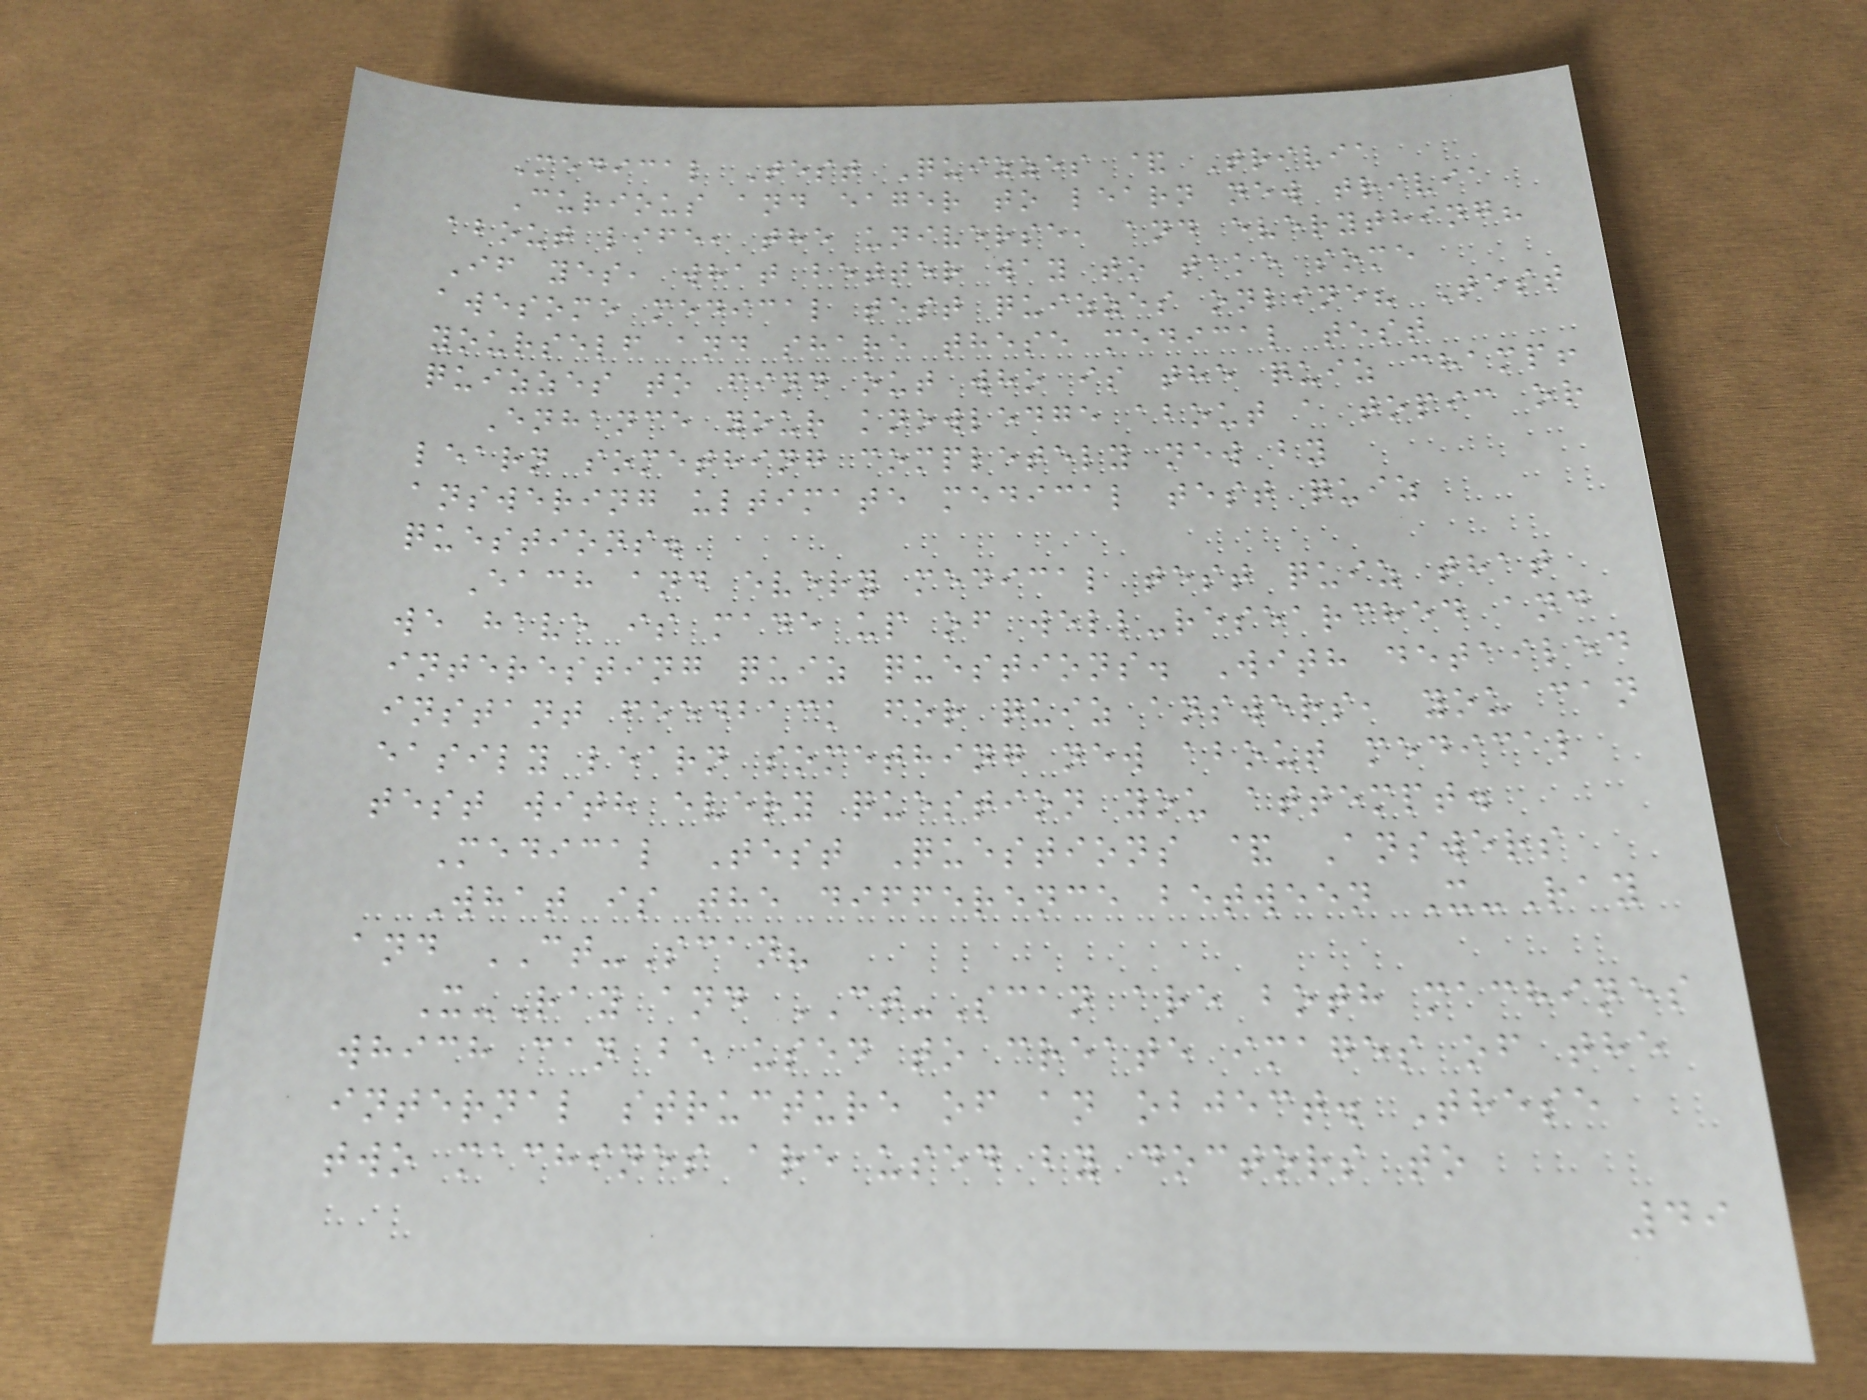Medical Test Quizzes & Trivia
Curious and eager to learn new trivia
about life, the universe, and everything?
If yes, what better way to take some
awesome medical test quizzes online? Test
yourself and share these medical test
quizzes to find out who is the quiz champ!
Enhance your knowledge about a topic or
learn something completely new by
answering ultimate medical test quiz
questions.
Each and every medical test quiz that
we have is made up of well-researched and
interesting quiz questions. With detailed
instant feedback for quiz answers, you can
easily learn something new about medical
test with every question you attempt.
Medical Test Questions & Answers
What is the difference between X-Ray
and CT-Scan?
X-Ray and CT-Scan are both machines
which can be used to create images of the
internal structure of an object. These
two machines are used by doctors to
49
